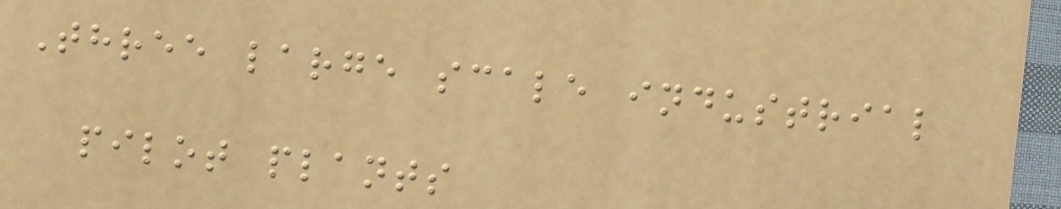Three large scale industrial
pilot plants
